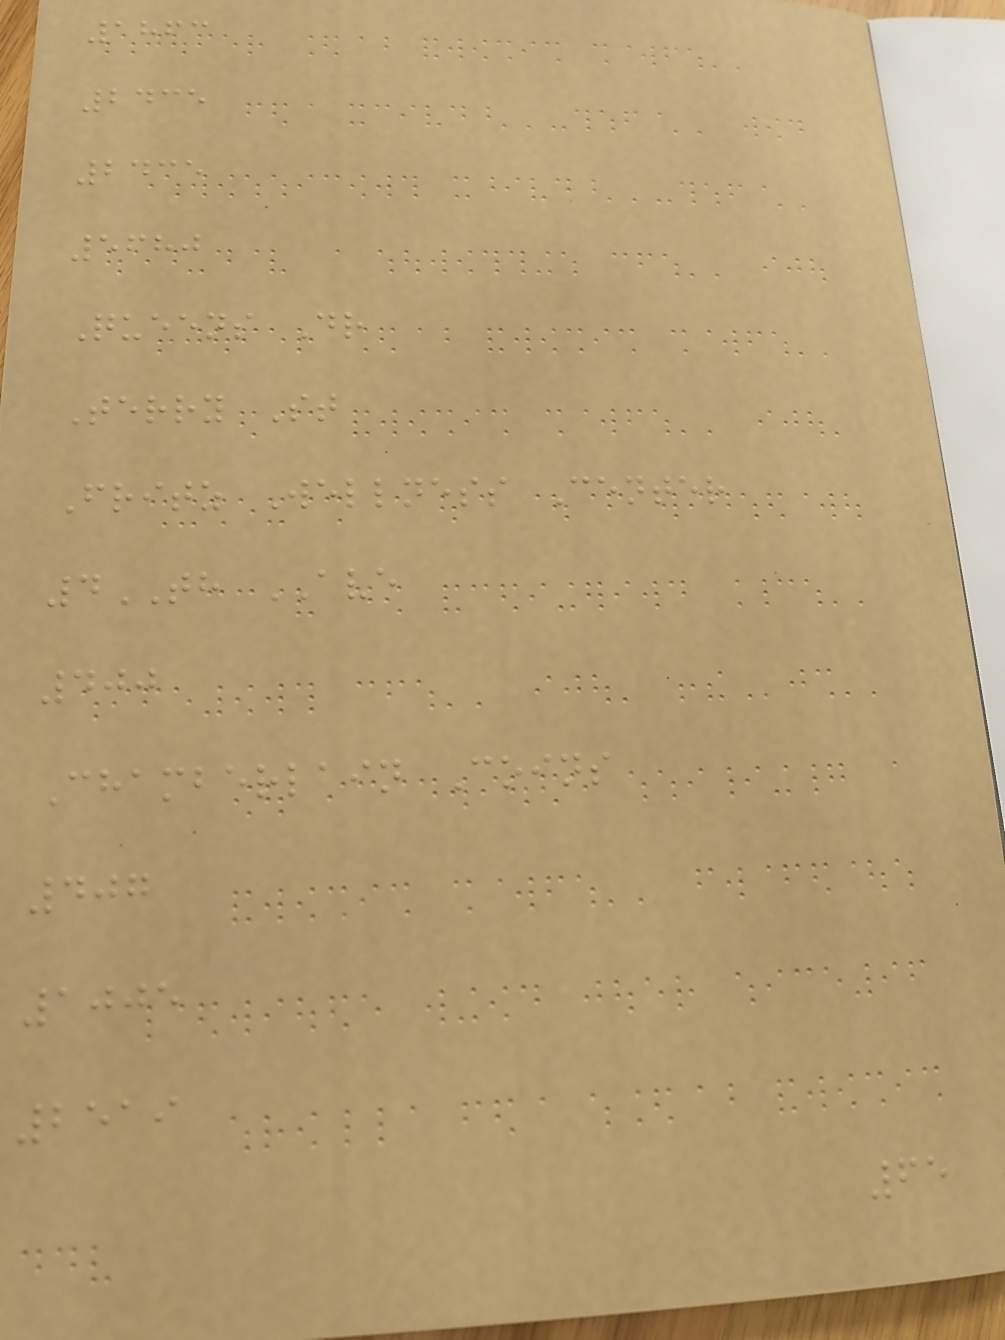1863
2435
2435
5680
Queens Dr
Terry St
Fritz Wellness Center
4TH AVE
400
Chamberlain Coins
407
1005
2519
65
